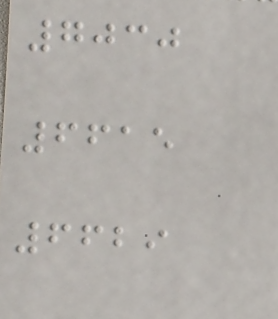7030
6615
6629
